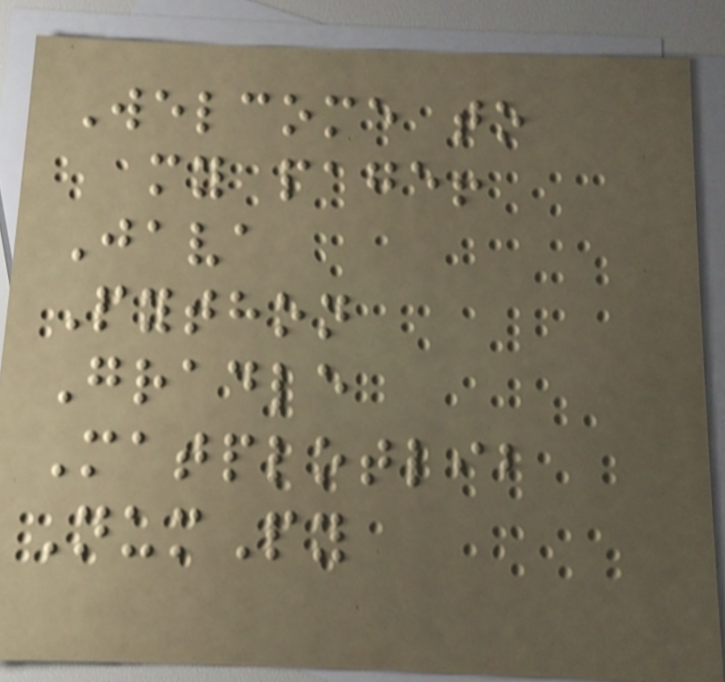Welcome to
my page!
Java
Python
Gradle
Matplotlib
NumPy
